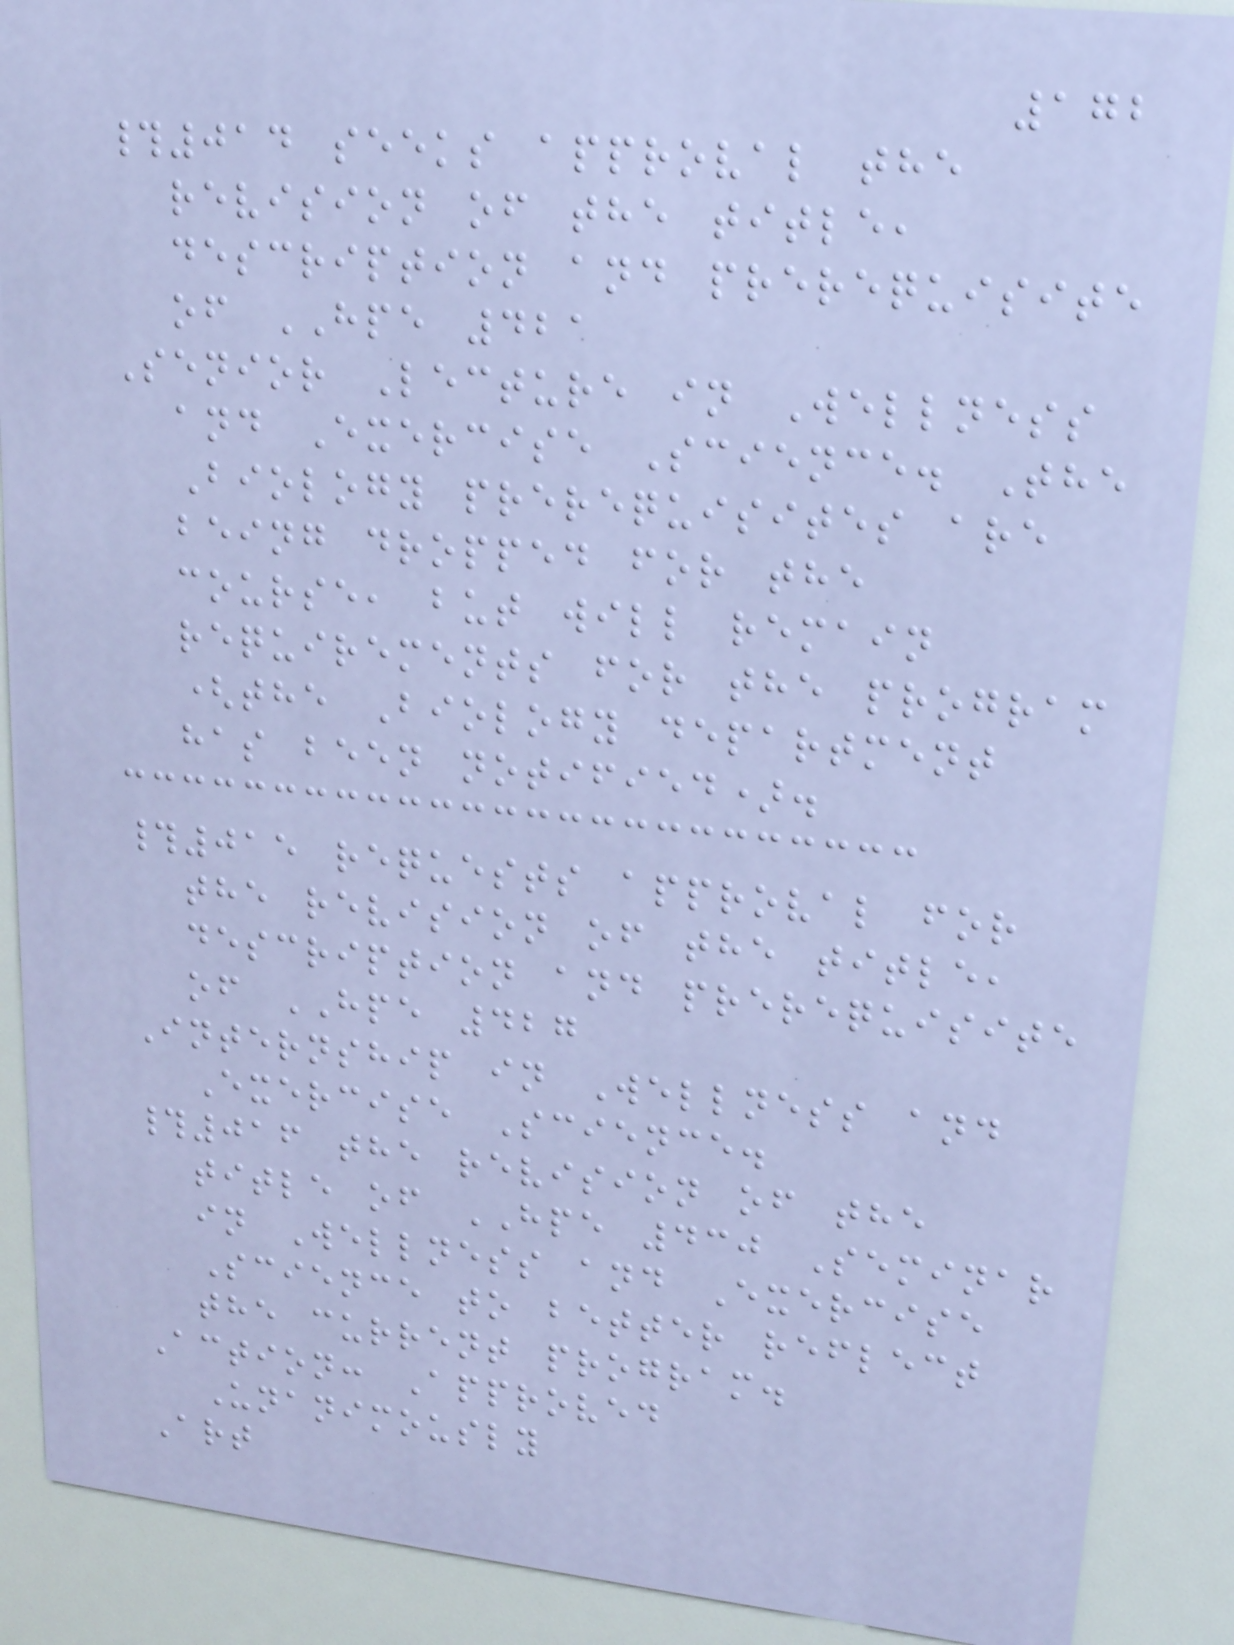172
#014 seeks approval the
revision of the title,
description and prerequisite
of HPE 421
Senior Lecture in Wellness
and Exercise Science. The
Biology prerequisites are
being dropped for the
course, but will remain
requirements for the program
(the Biology department
has been notified).
#015 requests approval for
the revision of the title,
description and prerequisite
of HPE 427
Internship in Wellness and
Exercise Science.
#016 the revision of the
title of HPE 430 Seminar
in Wellness and Exercise
Science to better reflect
the current program.
Action: Approved
Unanimously
Art
